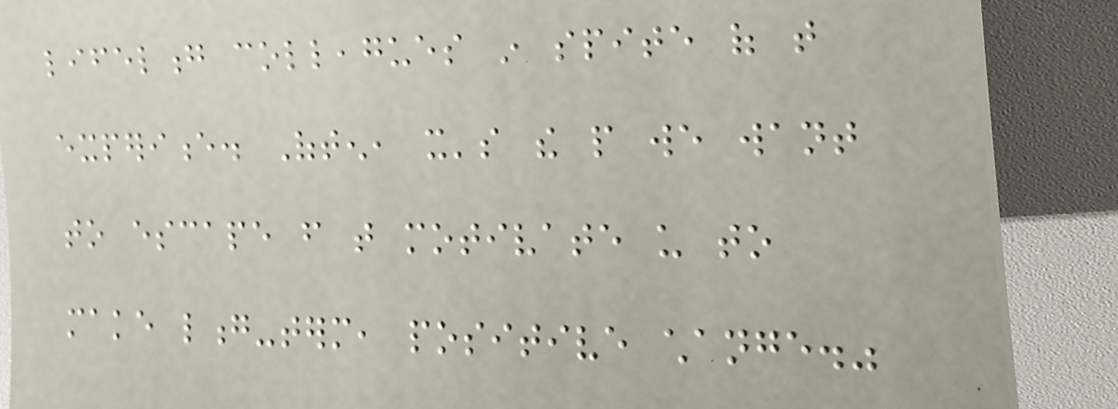lifelong colleagues in spite of that
experience. Often, it's the people we want
to escape from that motivate us to
make long-term, positive change."
